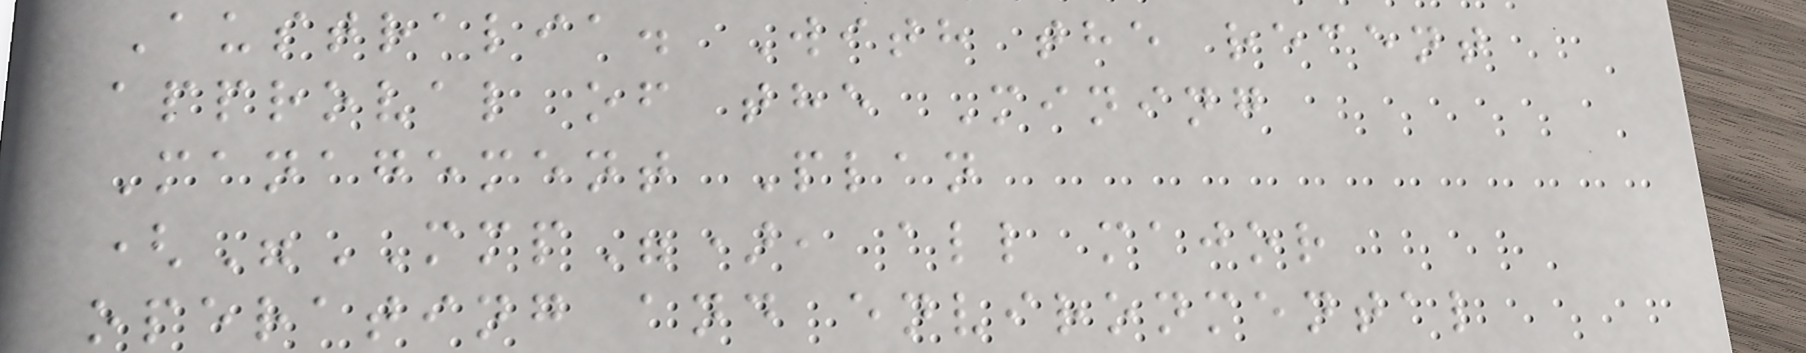Australia. With the recent
approval of the Mining
Management Plan
("MMP"), all major
operating and environmental
